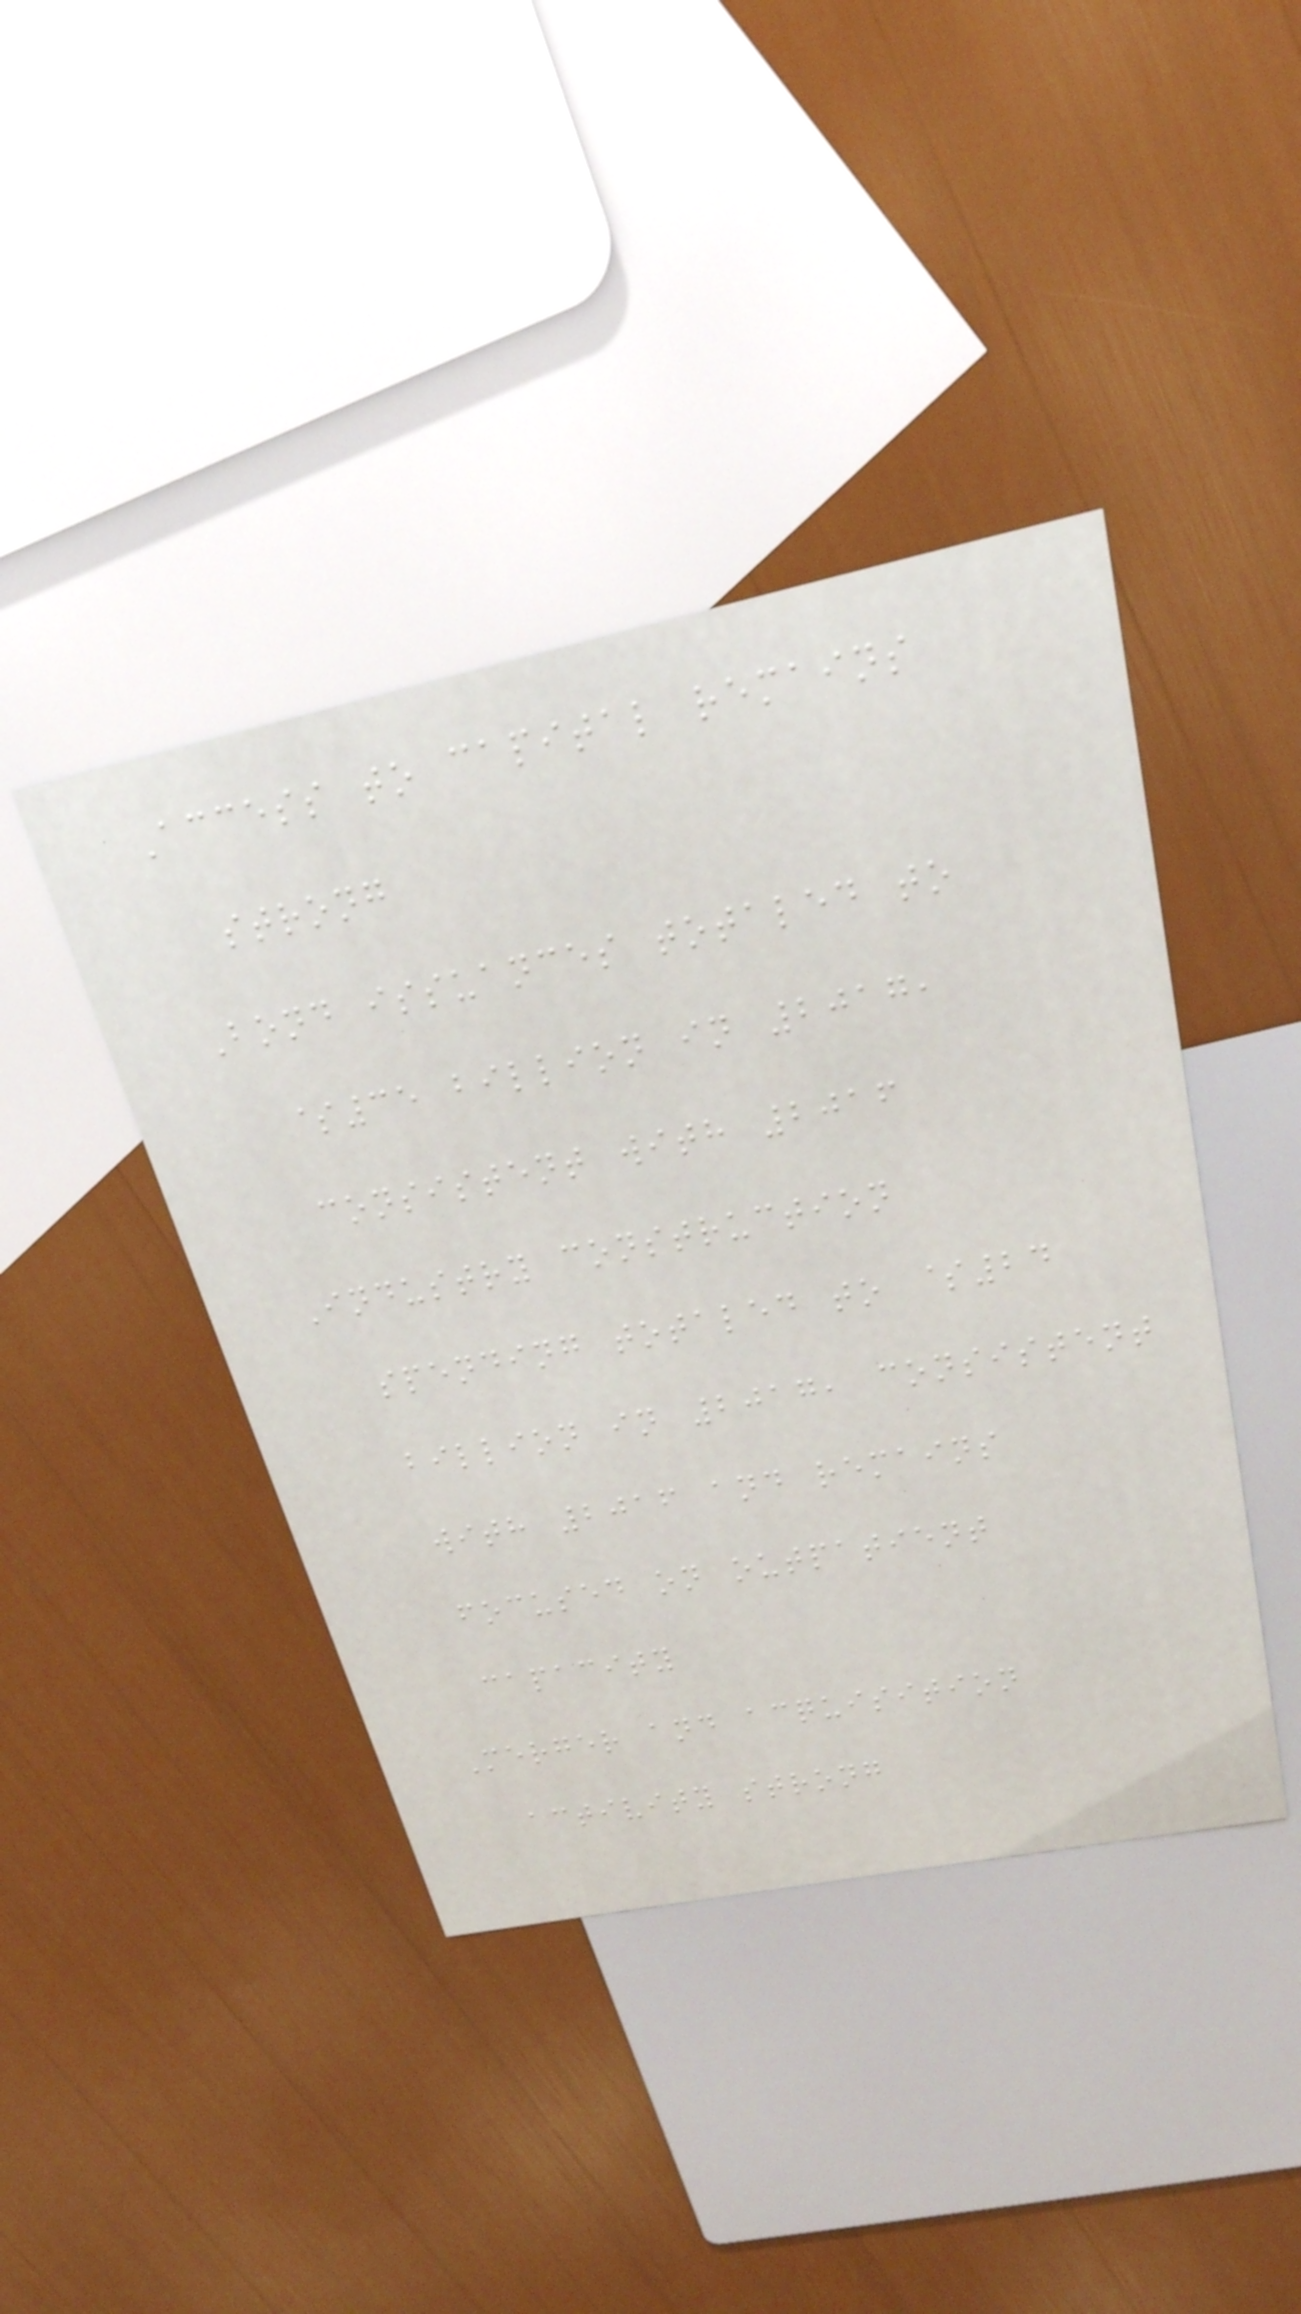Access to capital remains
strong
Bond issuances totaled to
$35 billion in 2017,
consistent with 2016
Industry construction
spending totaled to $24
billion in 2017, consistent
with 2016 and remains
focused on outpatient
capacity
Merger and acquisition
activity strong
